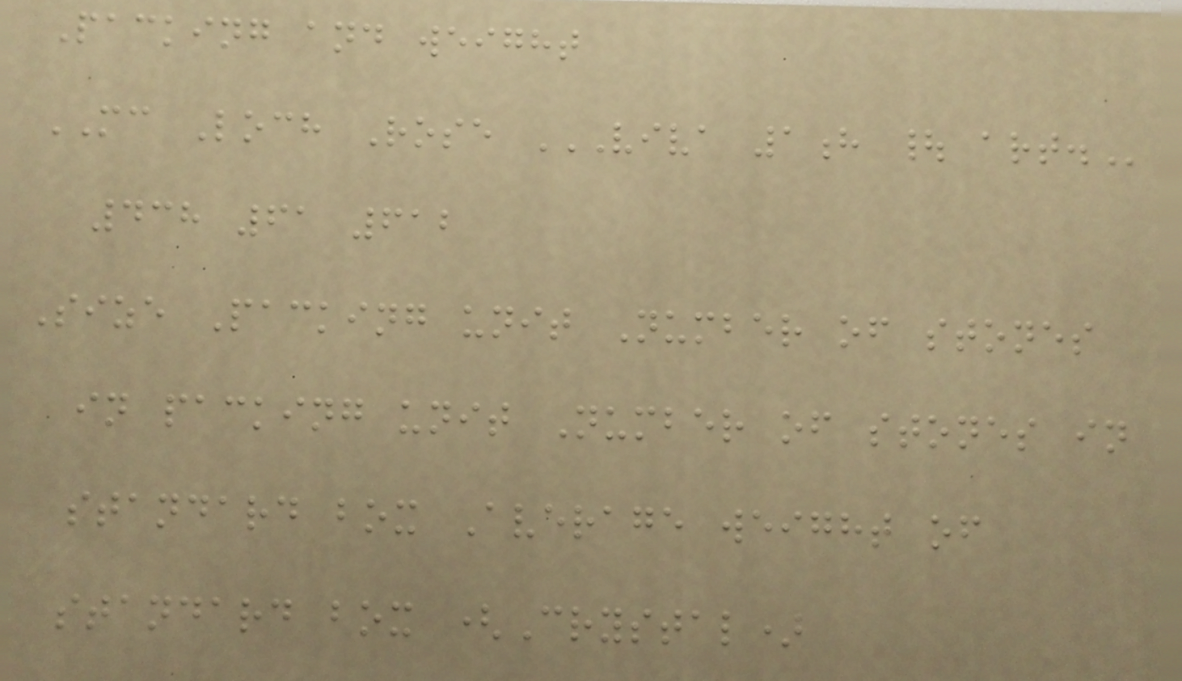Packing and weight
MC Loch Rose VIVA 1H | ART.
438 61 612
Size Packing unit Number of stones
in packing unit Number of stones in
standard box Average weight of
standard box (Crystal)
